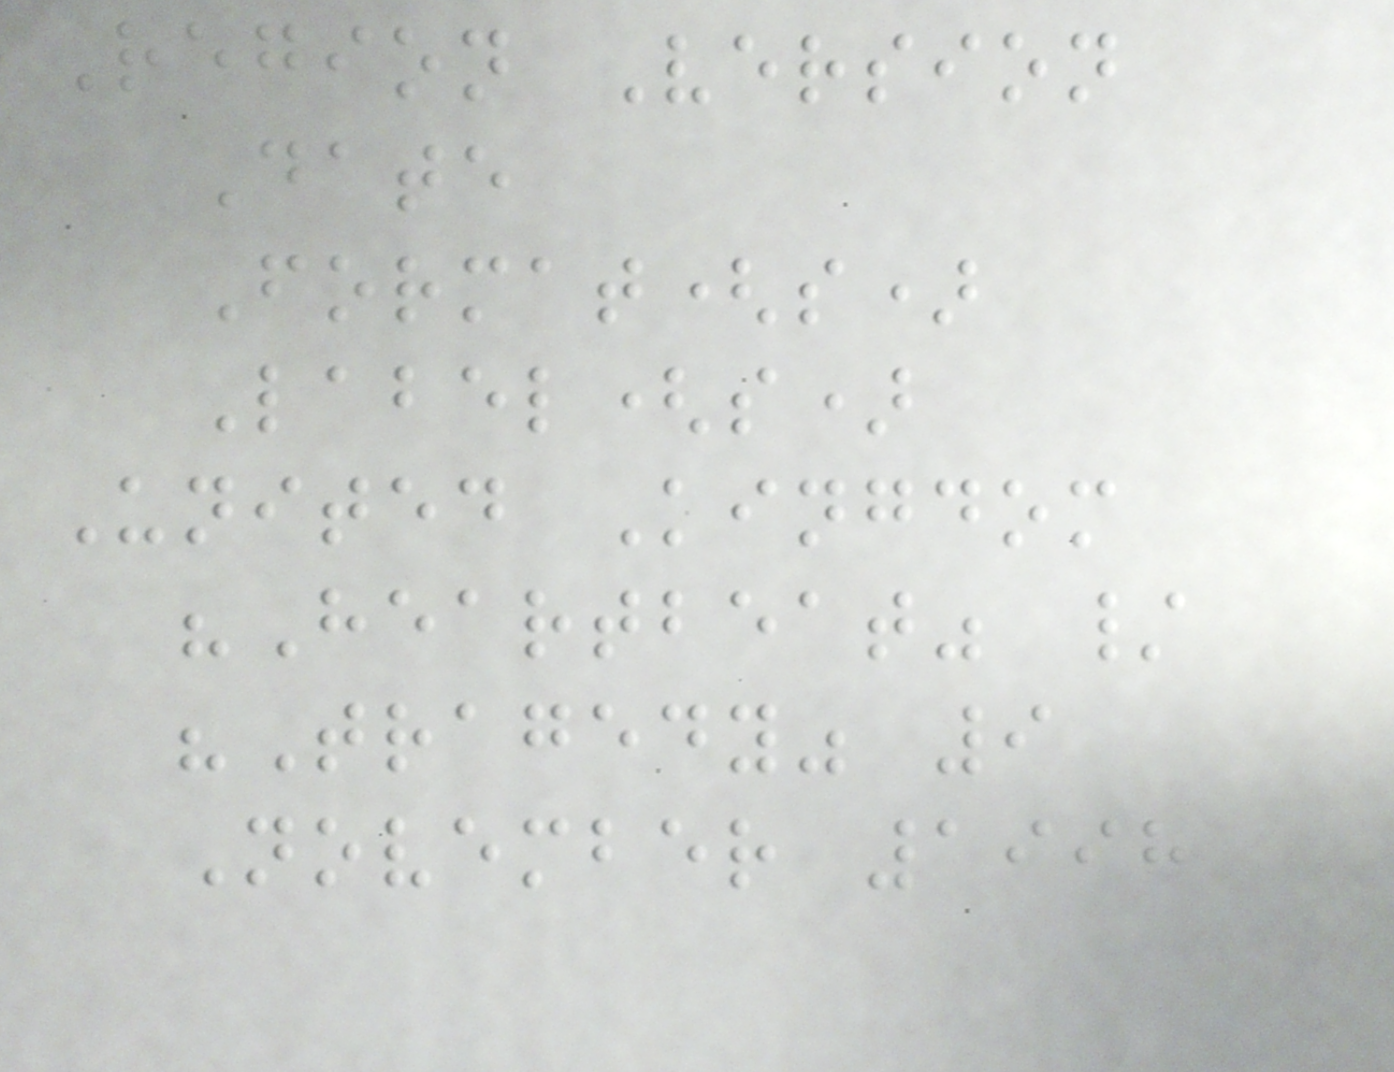Region Version
Date
Format(s)
Label(s)
United Kingdom
"Heartbeat" /
"Tragedy" 9
November 1998
